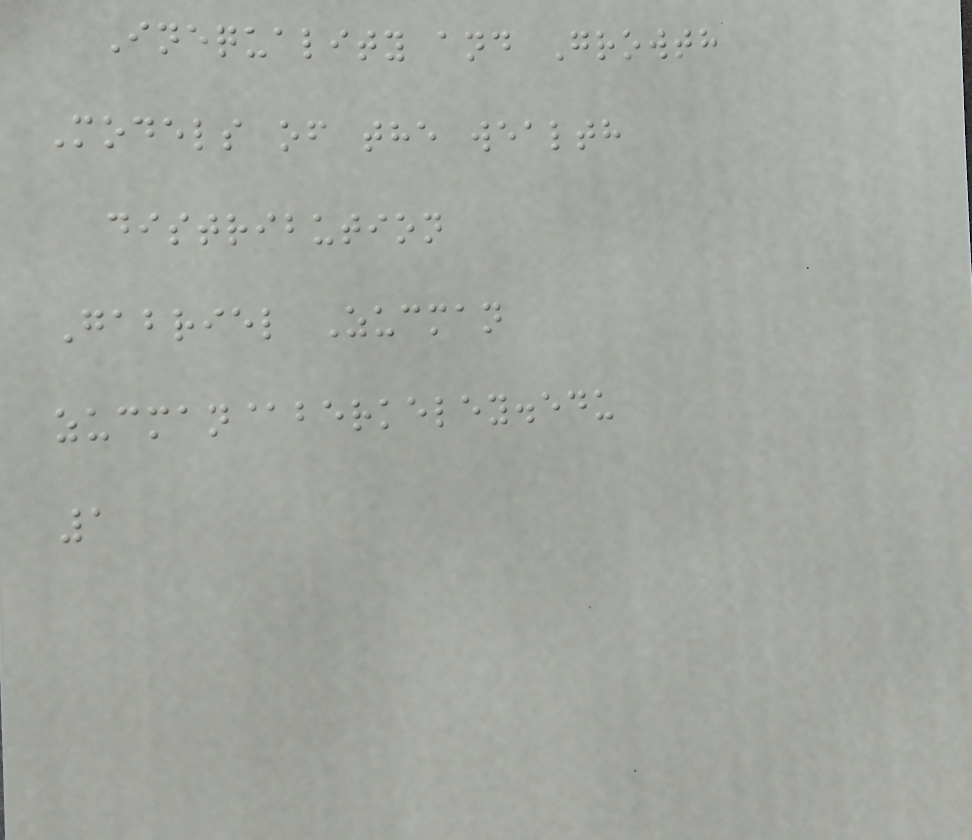Inequality and Growth
Models of the wealth
distribution
Gabriel Zucman
zucman@berkeley.edu
1
